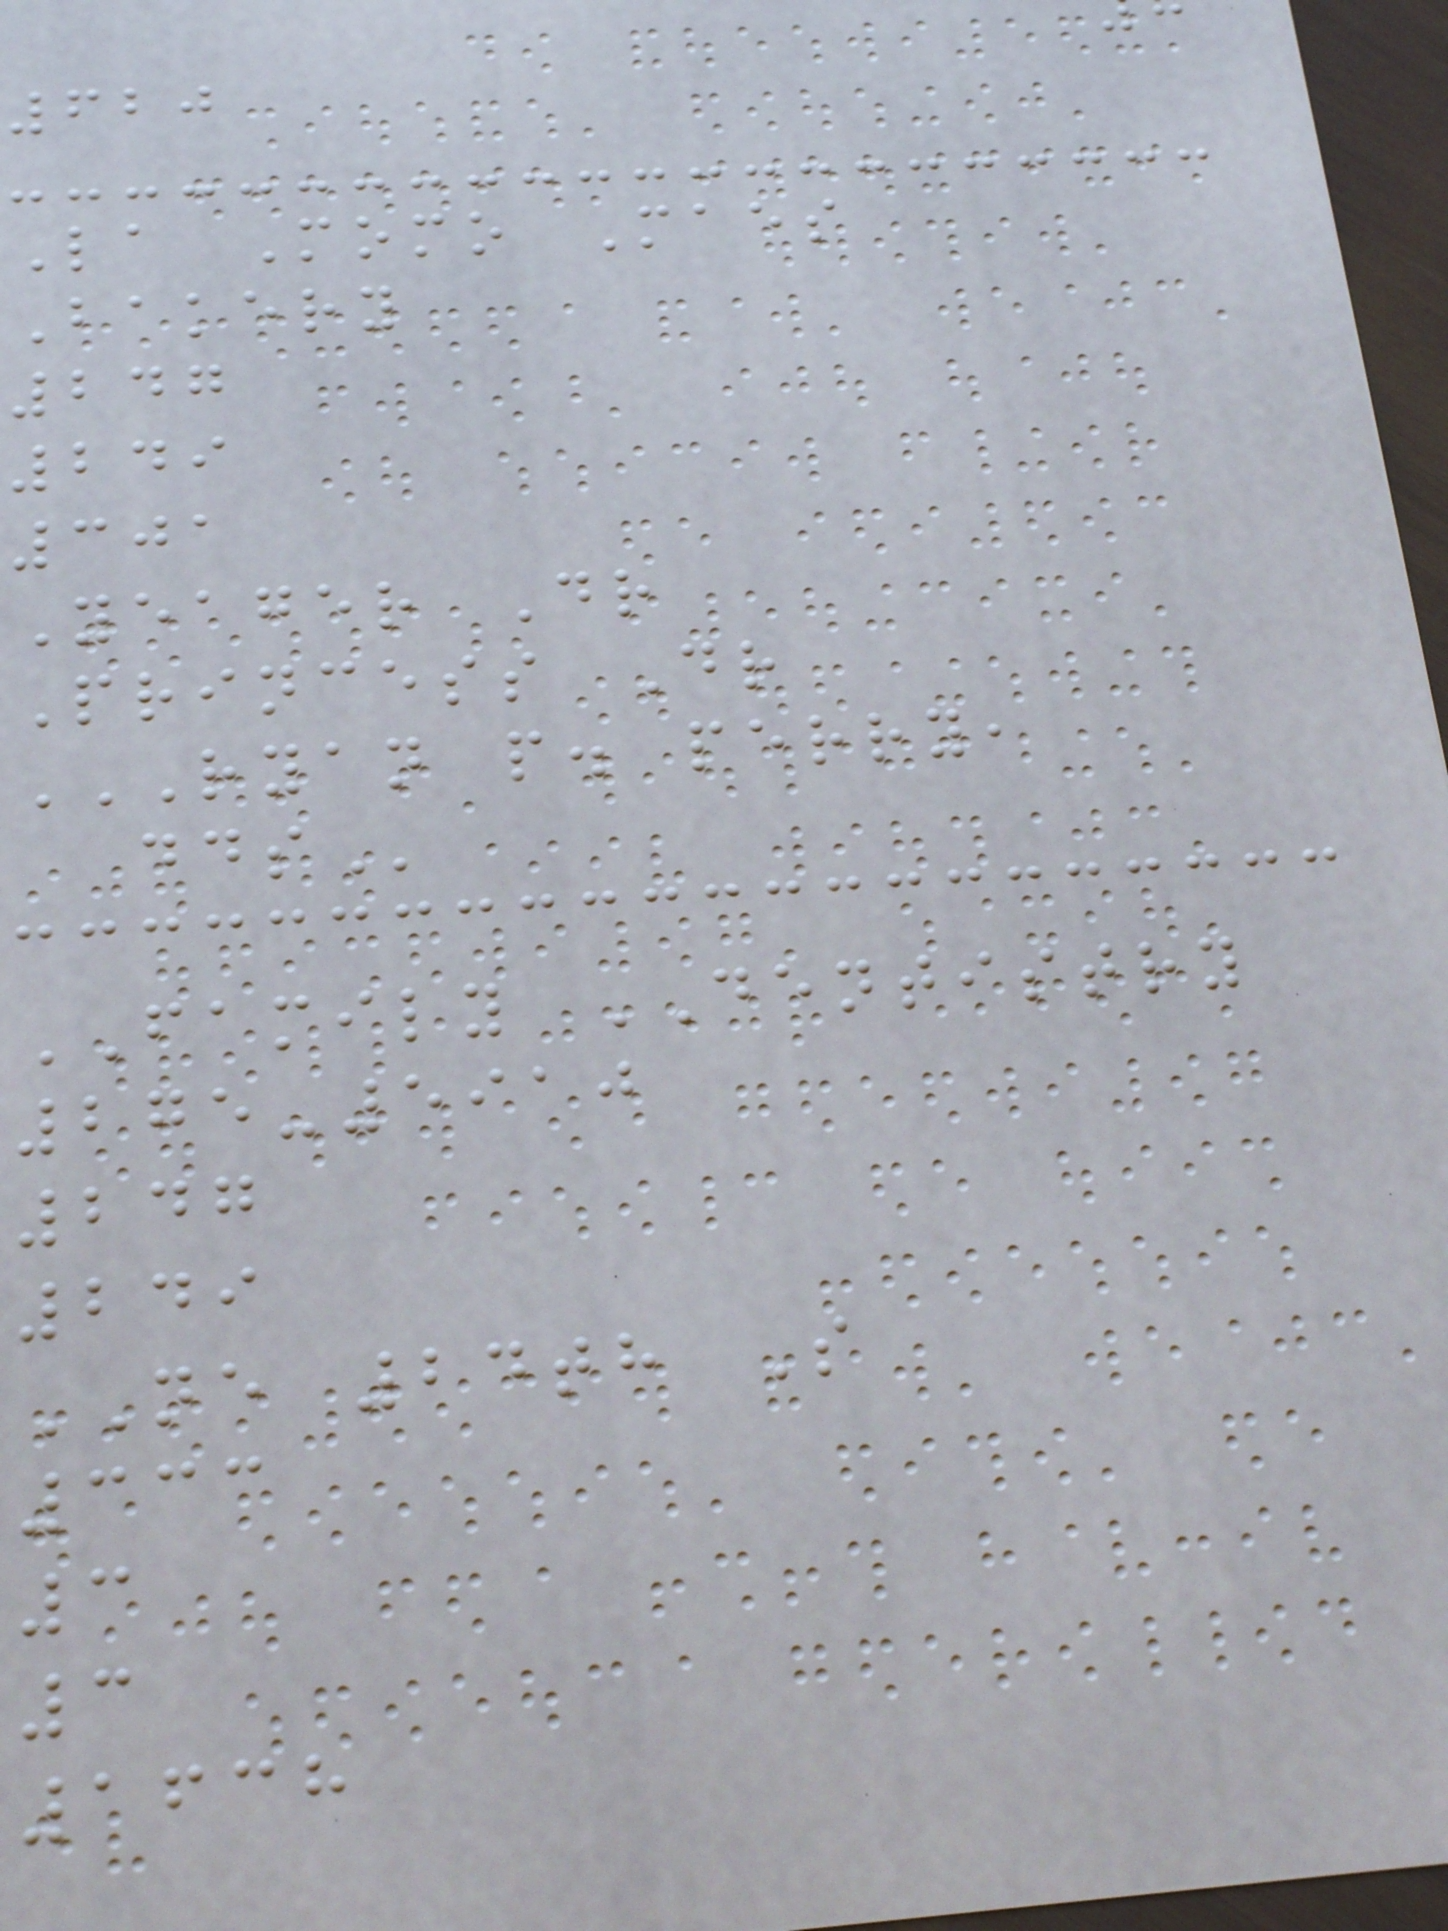620
La Momo Maes
Bakery
247
249
301
Yeager Dr
Princess Dr
RYAN P. PERRY,
FAMILY DENTISTRY
275-5910
247
249
NE 24th S
333
3
3
1638
